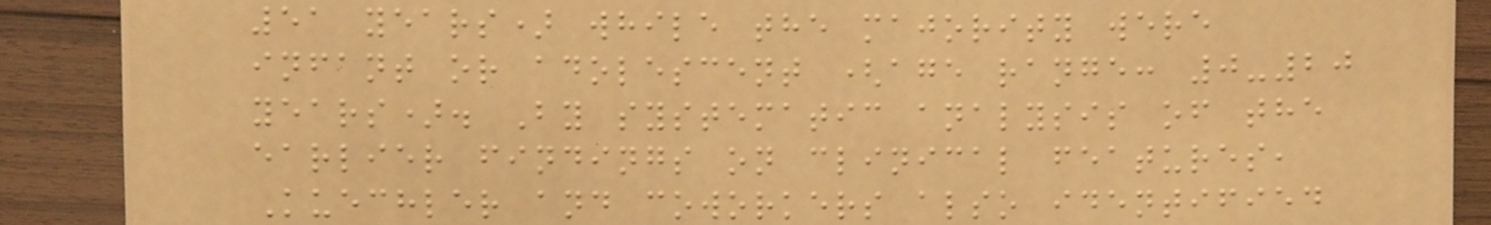51 years) while the majority were
infant or adolescent (age range: 0-20
years). By systematic analysis of the
earlier findings on clinical features,
Kuechler and coworkers also identified
